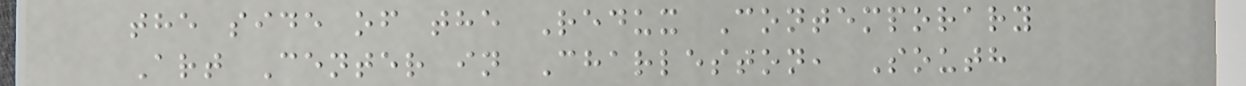the side of the Redux Contemporary
Art Center in Charleston, South
